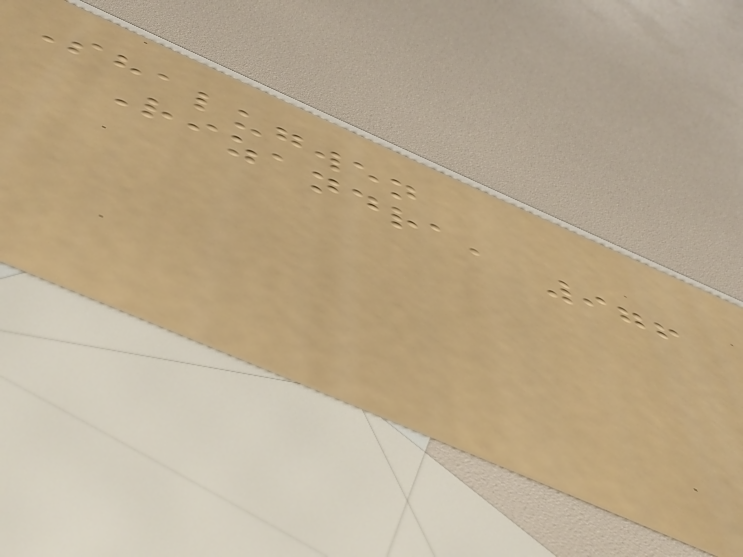Shalugwen
Rizandra, 976
